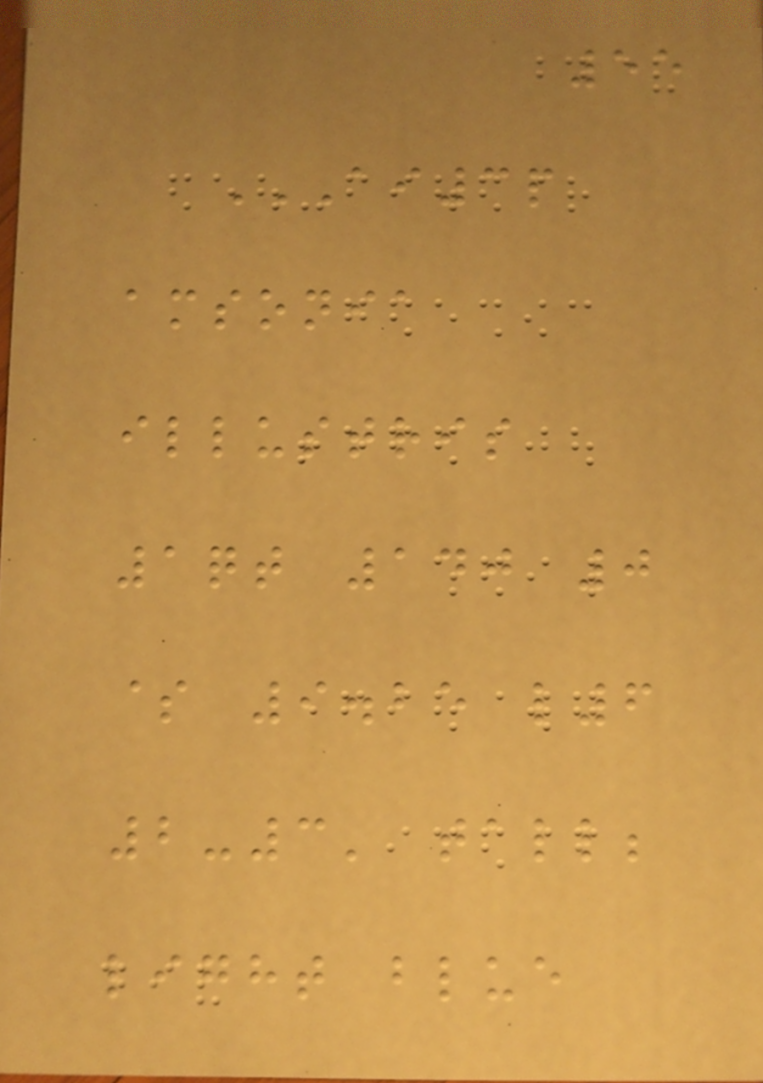55
AI3P
AMSONIA
ILLUSTRIS
1QT 140 0
$ 9.25 L6
2-3' TALL;
LIGHT BLUE
